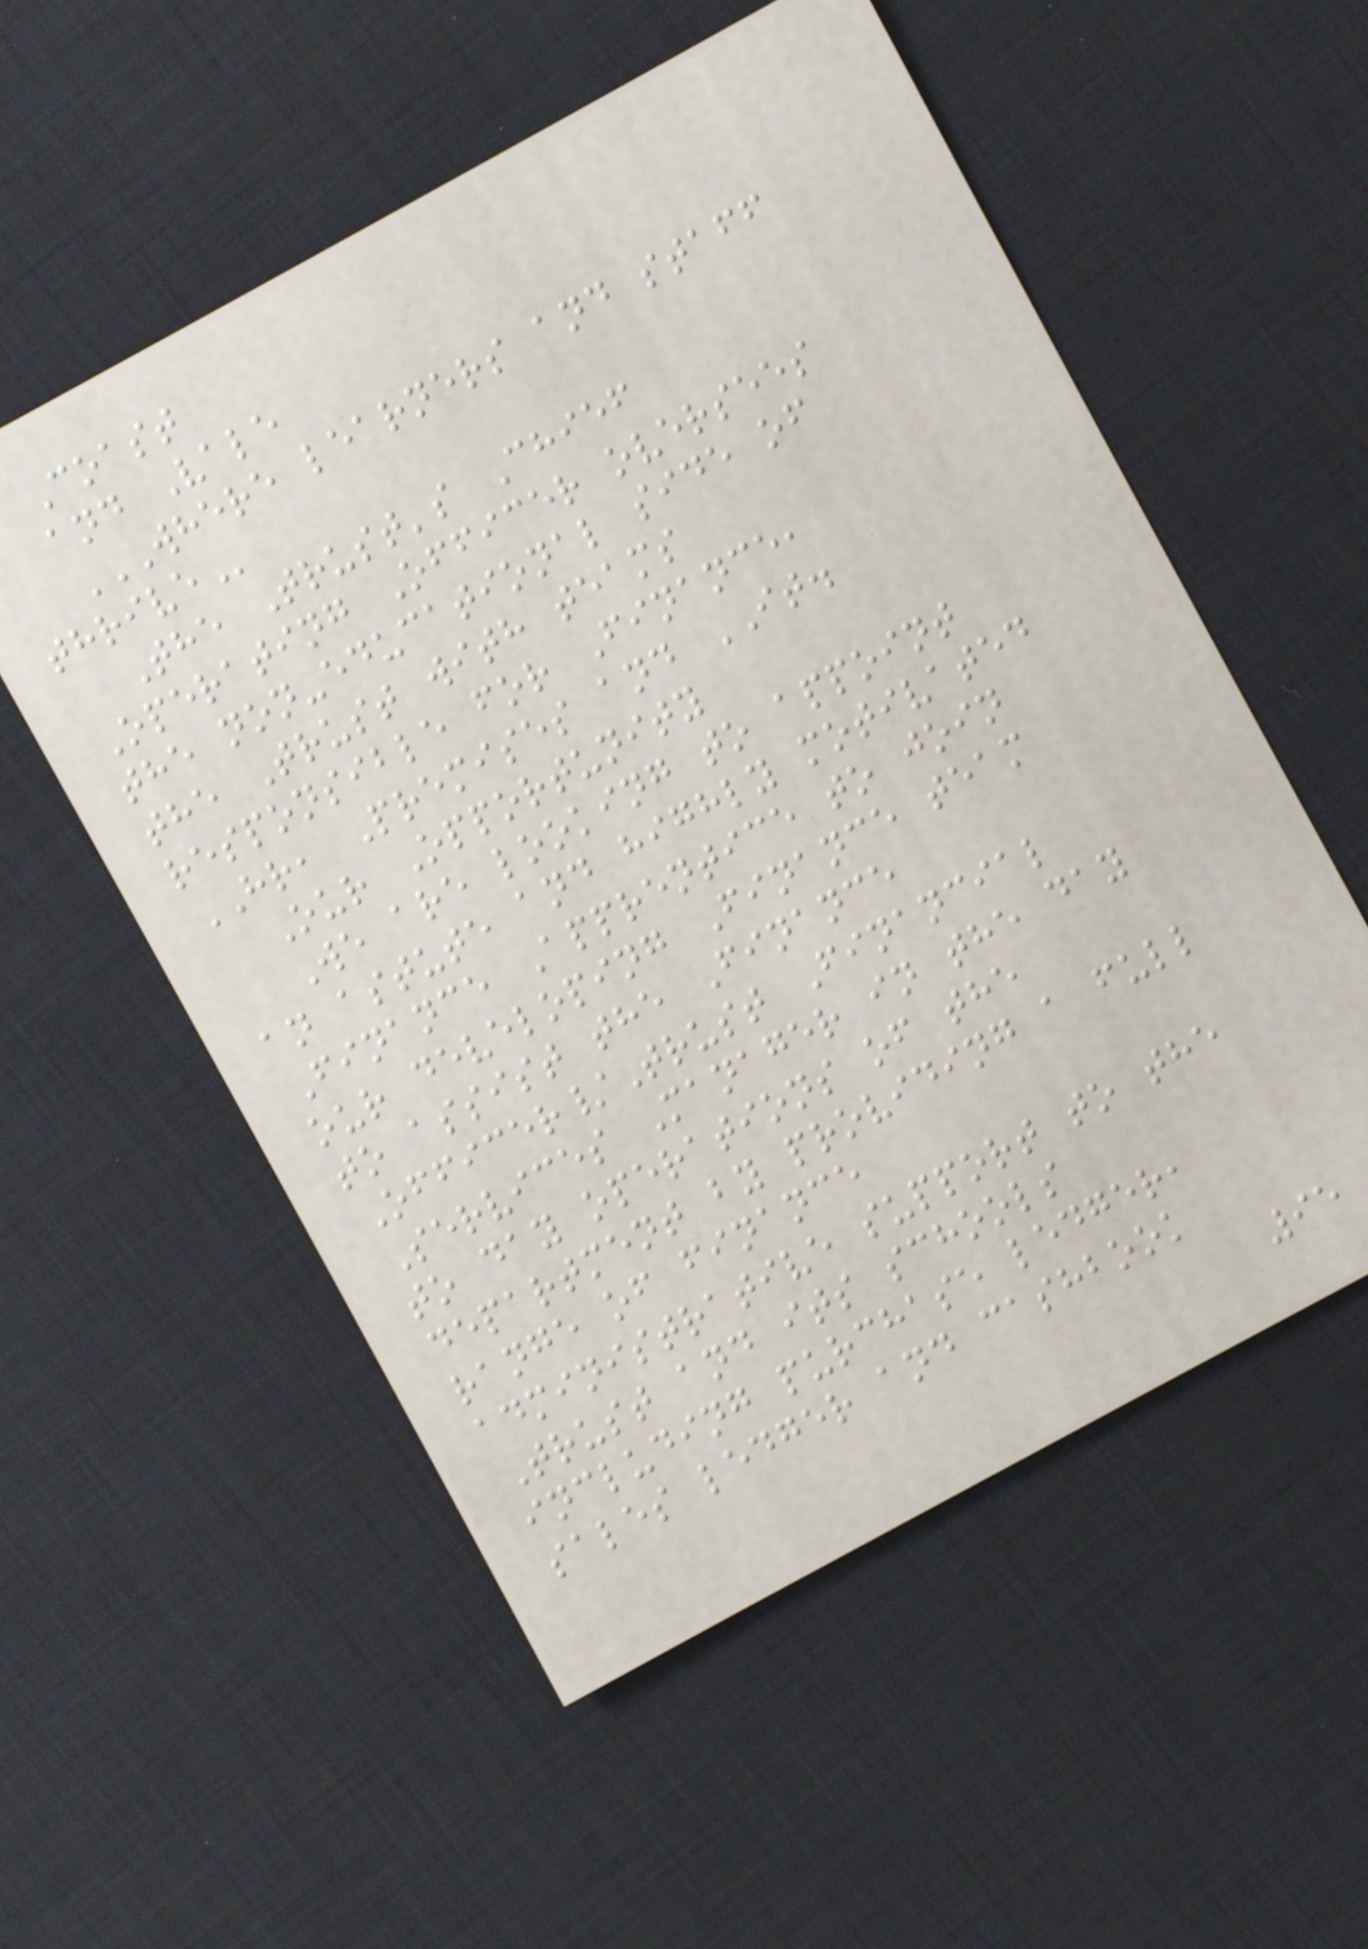Coast
and Vale
WHERE LEARNERS AND STAFF
THRIVE
The Trust's Chief
Operating Officer oversees
the non-educational side of
the Trust with teams
responsible for Finance,
HR, Premises and IT.
Our Opportunity
We are looking to appoint
an astute and highly motivated
Finance Apprentice to join
our developing Finance team
to assist the Finance
Officer/Trust Financial
Services Manager in the day
to day operations of the
department by providing a full
range of finance
administrative support to the
Trust and its schools
including purchase ledger,
sales ledger and cashbook
95
